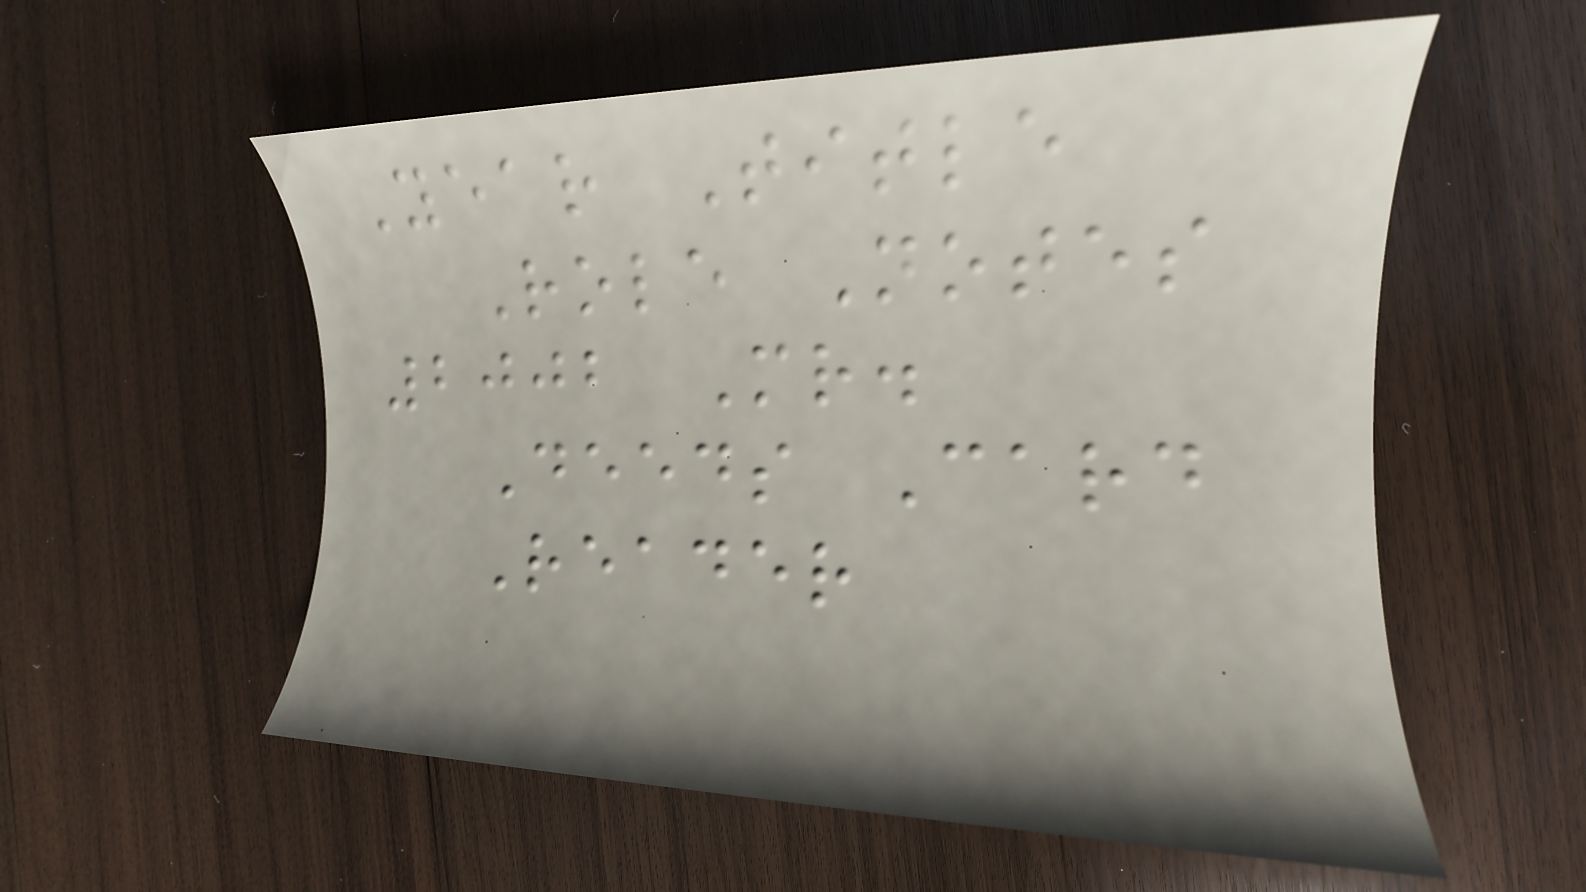Year Title
Role Notes
2002 Mr.
Deeds Card
Reader
